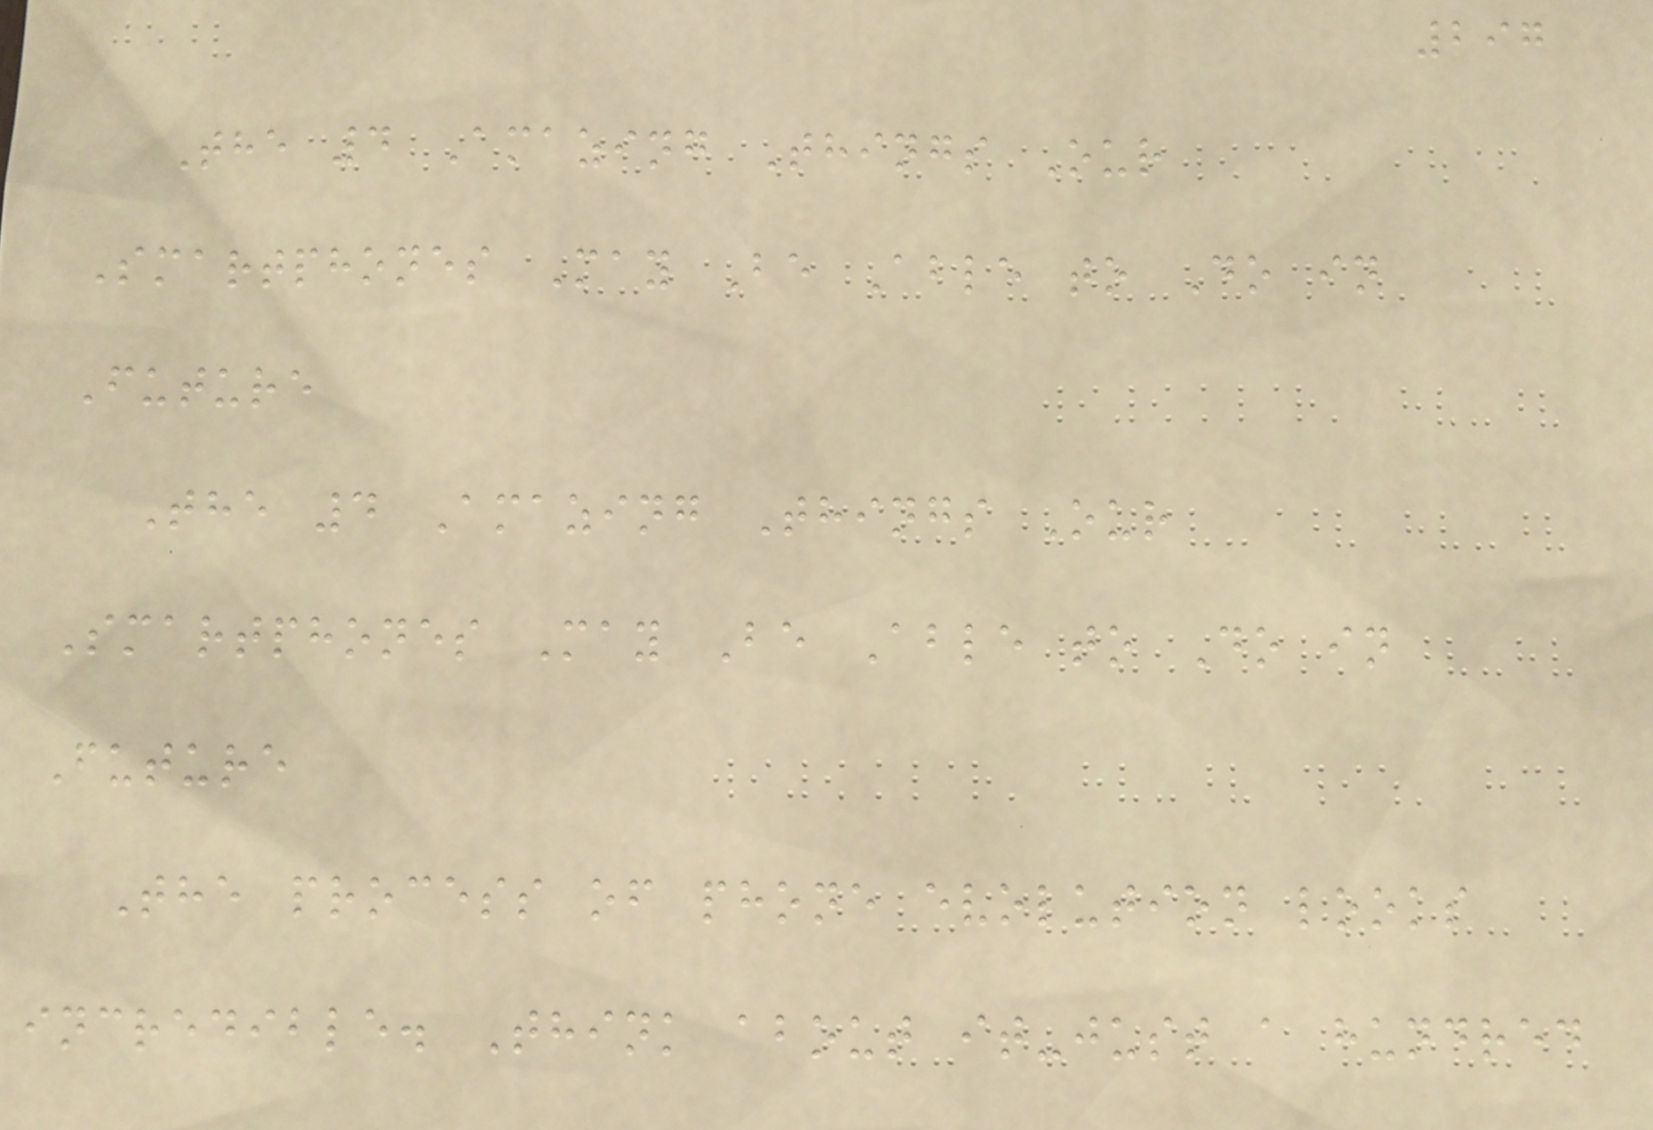297
The 4 Amazing Things Our
Smartphones May Be Able to Do in
Future
The 4 Amazing Things Our
Smartphones May Be Able to Do in
Future
The process of phone evolution looks
incredible. Think about it-just a hundred
